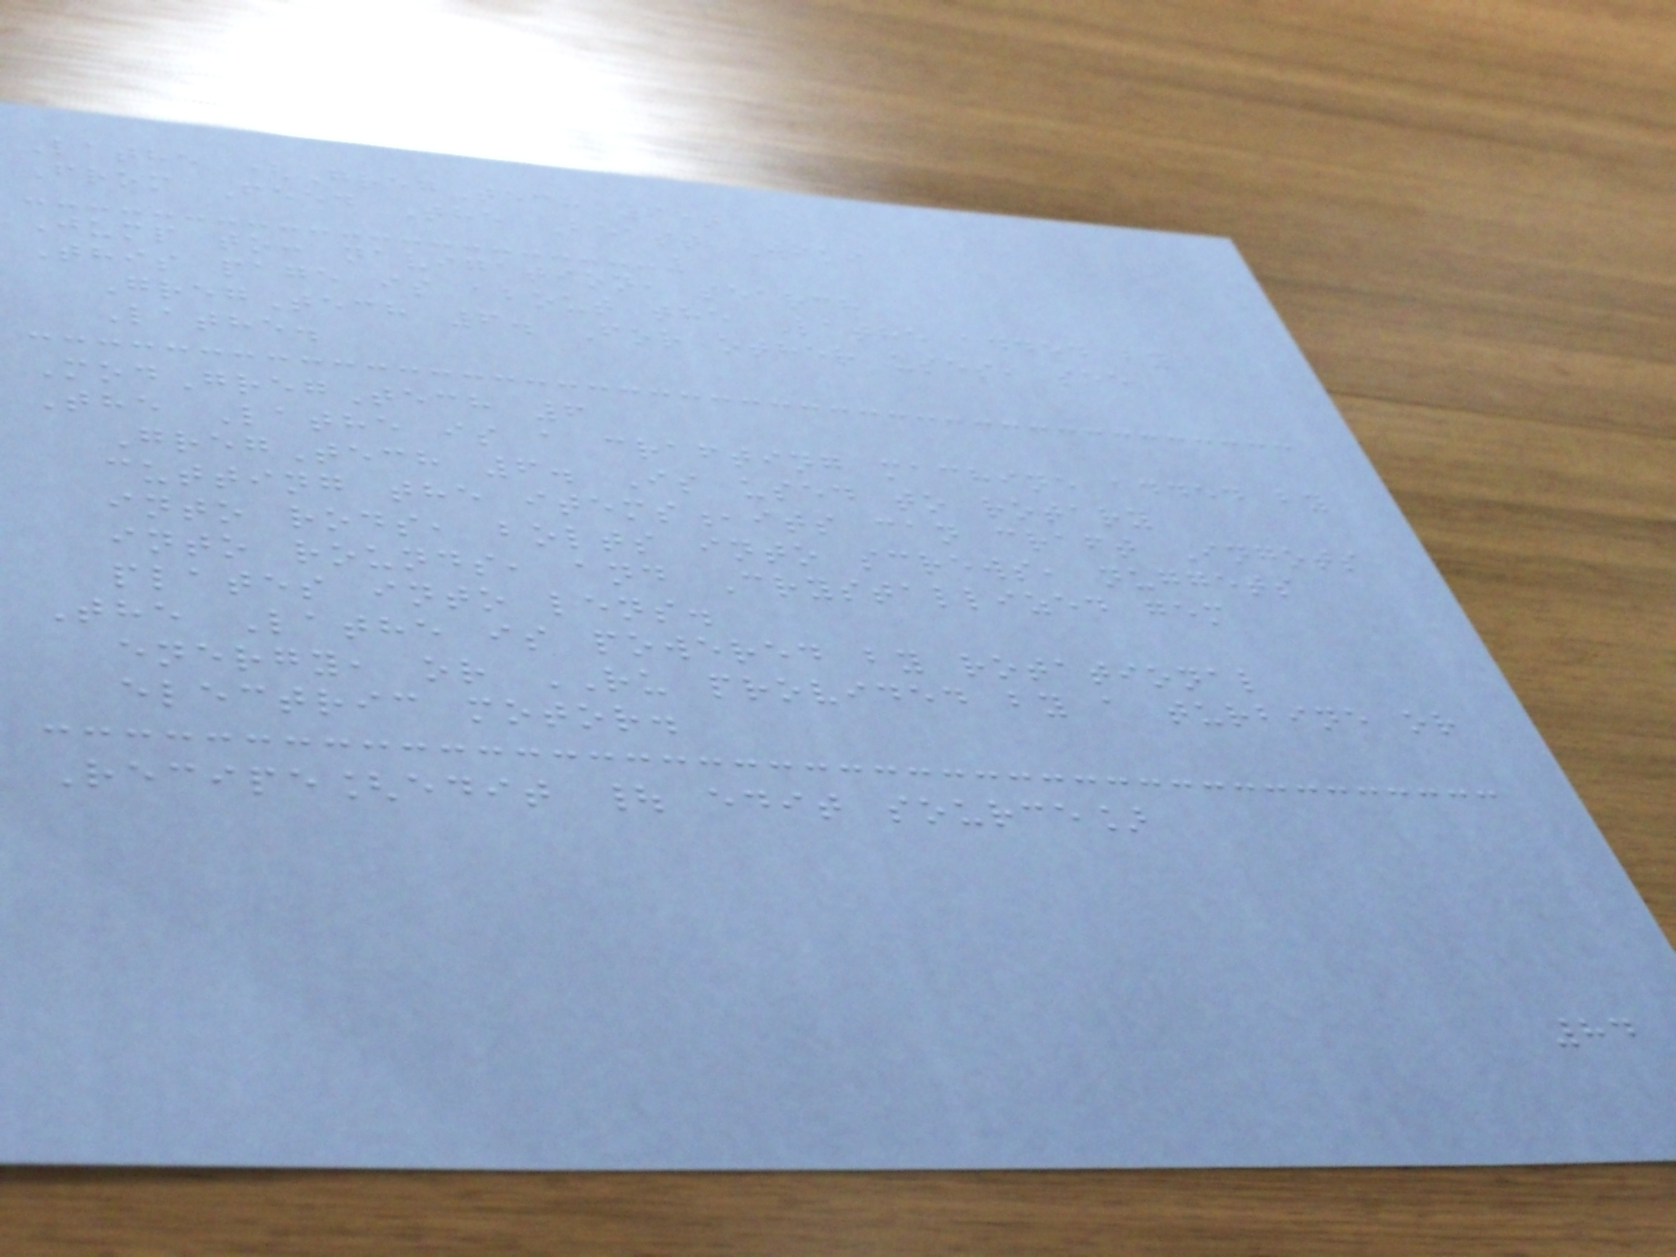Lathe (GregTech 6)
From Feed The Beast Wiki
Jump to: navigation, search
This page is about the Lathe added by
GregTech 6. For other uses, see
Lathe.
ModGregTech 6
The Lathe is a crafting machine added by
GregTech 6. Is used to rotary
cutting the items,its can craft Ingots
into rods, bolts into screws, nuggets
into rounds, and Crystallized gem
plates into lens.
The Lathe is powered by rotational
energy, or RU provided by a turbine or
electric motor.
Recipe[edit | edit source]
84
